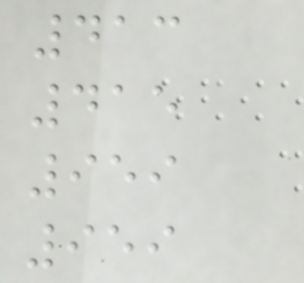413
415
959
959
